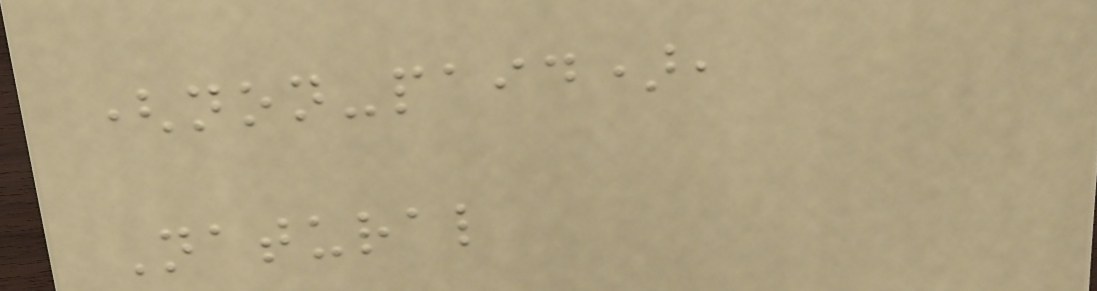(non-paid),
Natural
